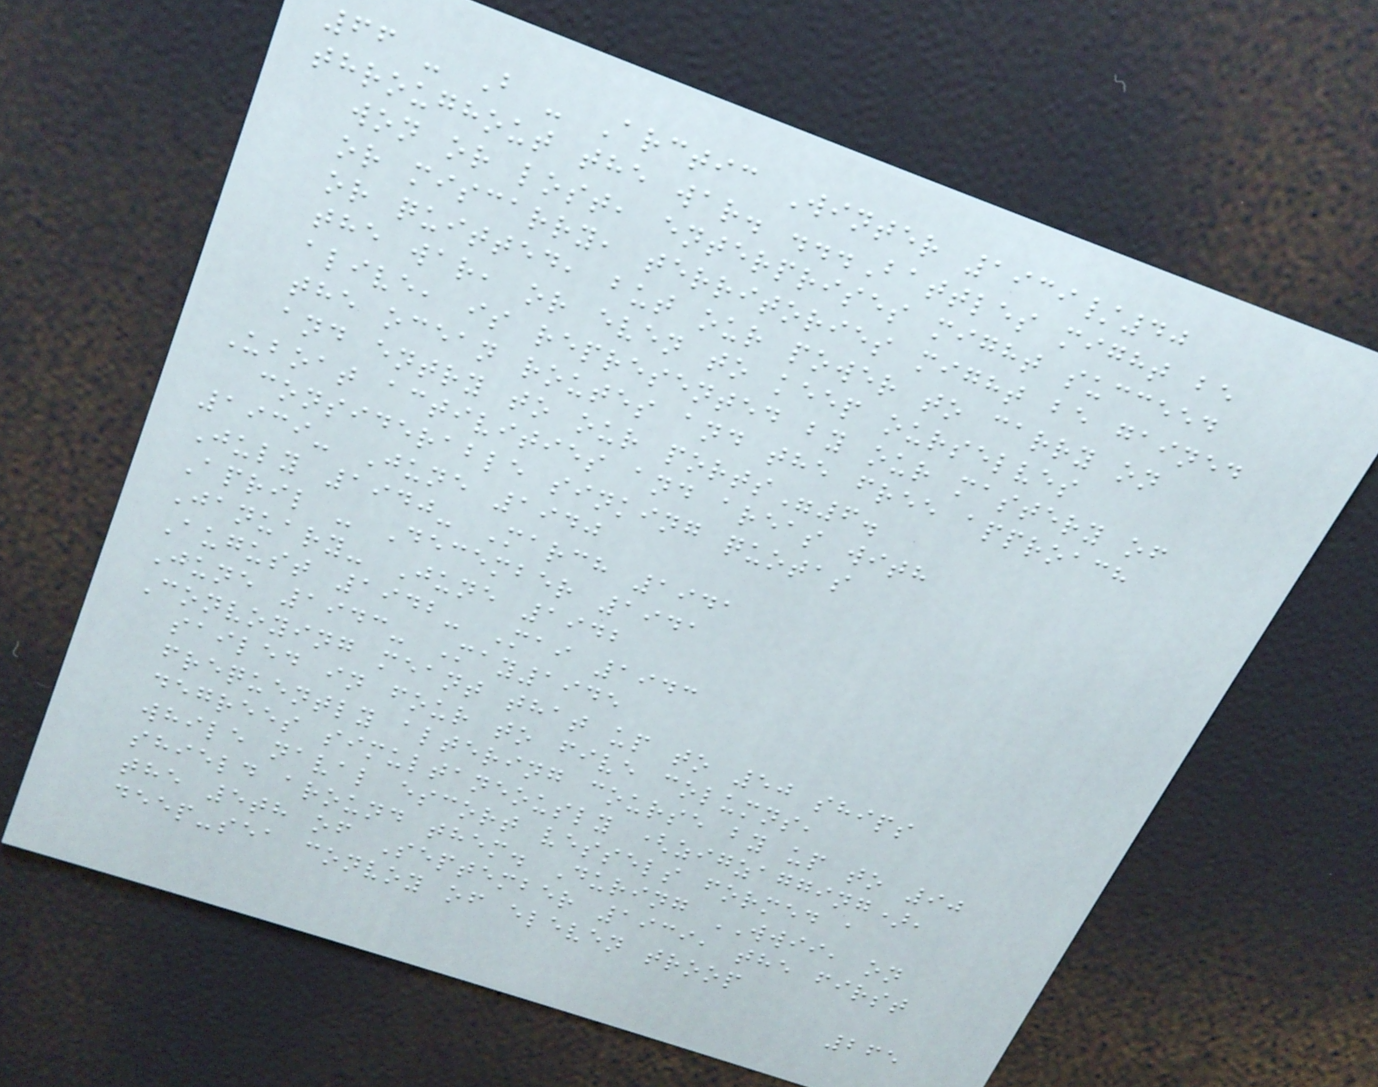66 - B - Arctic Winter 1939/40
throughout the war. ...Battles might be
won or lost, enterprises might succeed
or miscarry, territories might be gained
or quitted, but our power to carry on
the war, or even to keep ourselves
alive, is represented by our mastery of
the ocean routes and the free approach
and entry to our ports"6.
Uboat activities and areas with
considerable sinking quotas
1939- June 1940
July 1940- March 1941
April - December 1941
January- June 1942
August 1942- Mai 1943
June 1943- May1945
Convoying meant that up to 50 ships
sailed in four to five columns,
frequently altering course by up to 90
degrees simultaneously (zigzagging),
while naval escort vessels formed a
shield around them. During WWII, on
the 5th of September 1939, the first
deep-sea convoy of eleven troop
265
